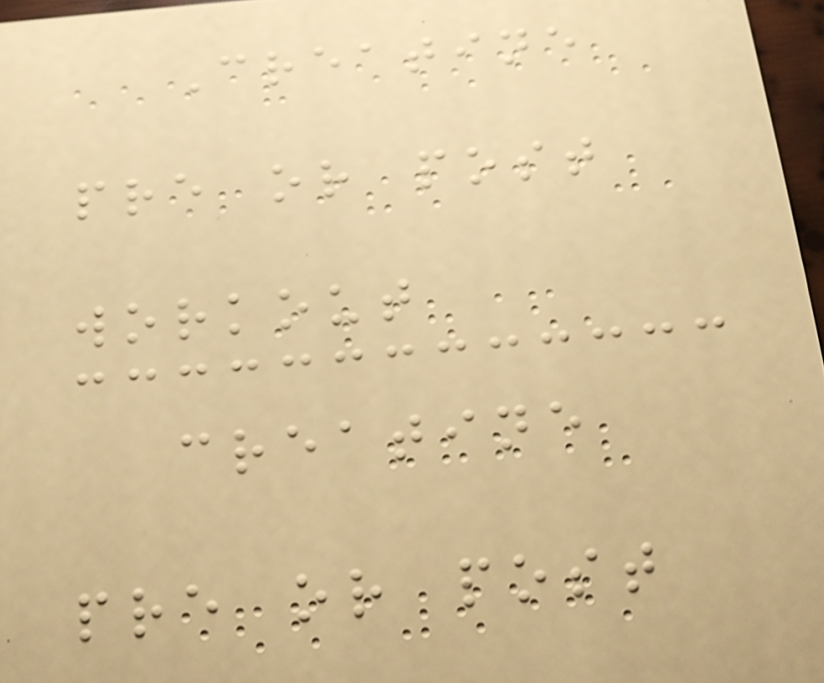Creatine
pre or post
workout
creatine
pre or post
